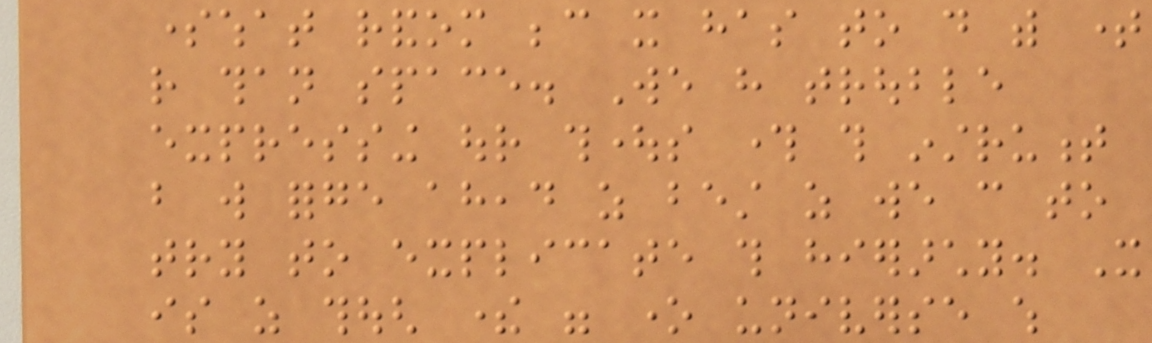somewhat random because it has to do with time
rather than space. We have trouble
expressing our thoughts through this instrument
but will forge ahead as best as we can to
try to explicate this hierarchy. It
is as though there were one universe which
